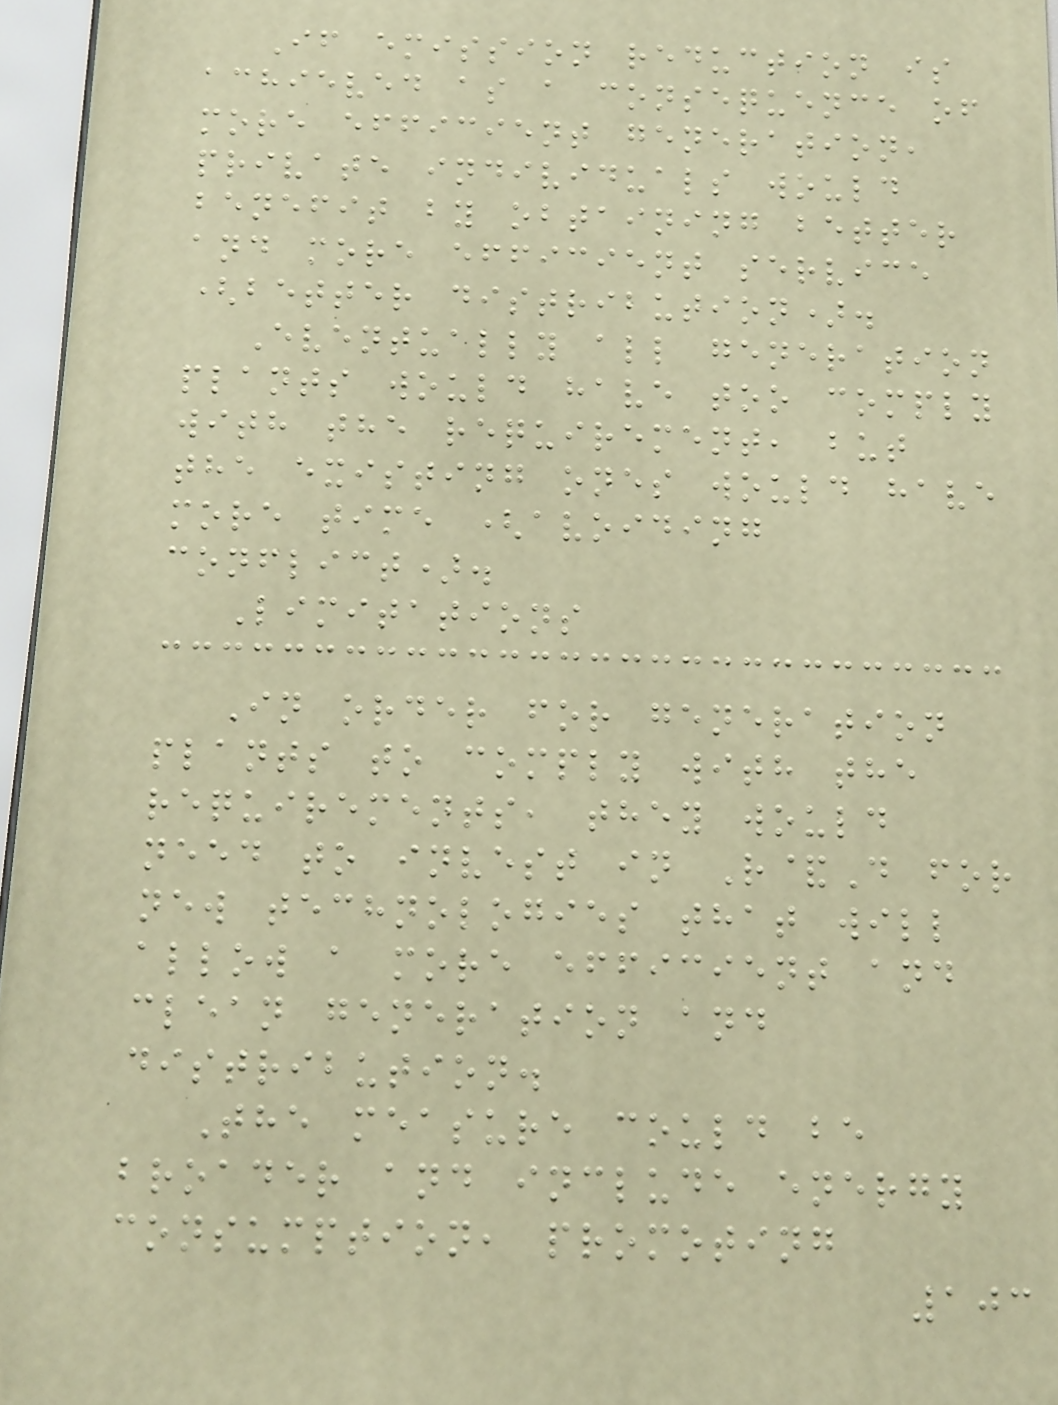If emission reduction is
achieved as a consequence of
more efficient generation,
private individuals would
benefit by obtaining better
and more efficient service
(better distribution).
Eventually all generation
plants would have too comply
with the requirement, but
the existing ones would have
more time (avoiding
conflict).
Limitations
In order for generation
plants to comply with the
requirements, they would
need to invest in R&D for
new technologies that will
allow a more efficient and
clean generation and
distribution.
The measure could be
broader and include energy
consumption, promoting
103
